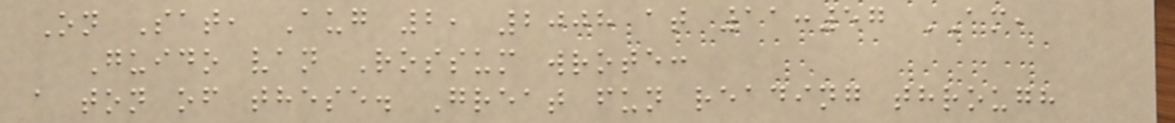On Sat, Aug 2, 2008 at 11:57 AM,
Guido van Rossum wrote:
a ton of these. Great fun reading through
